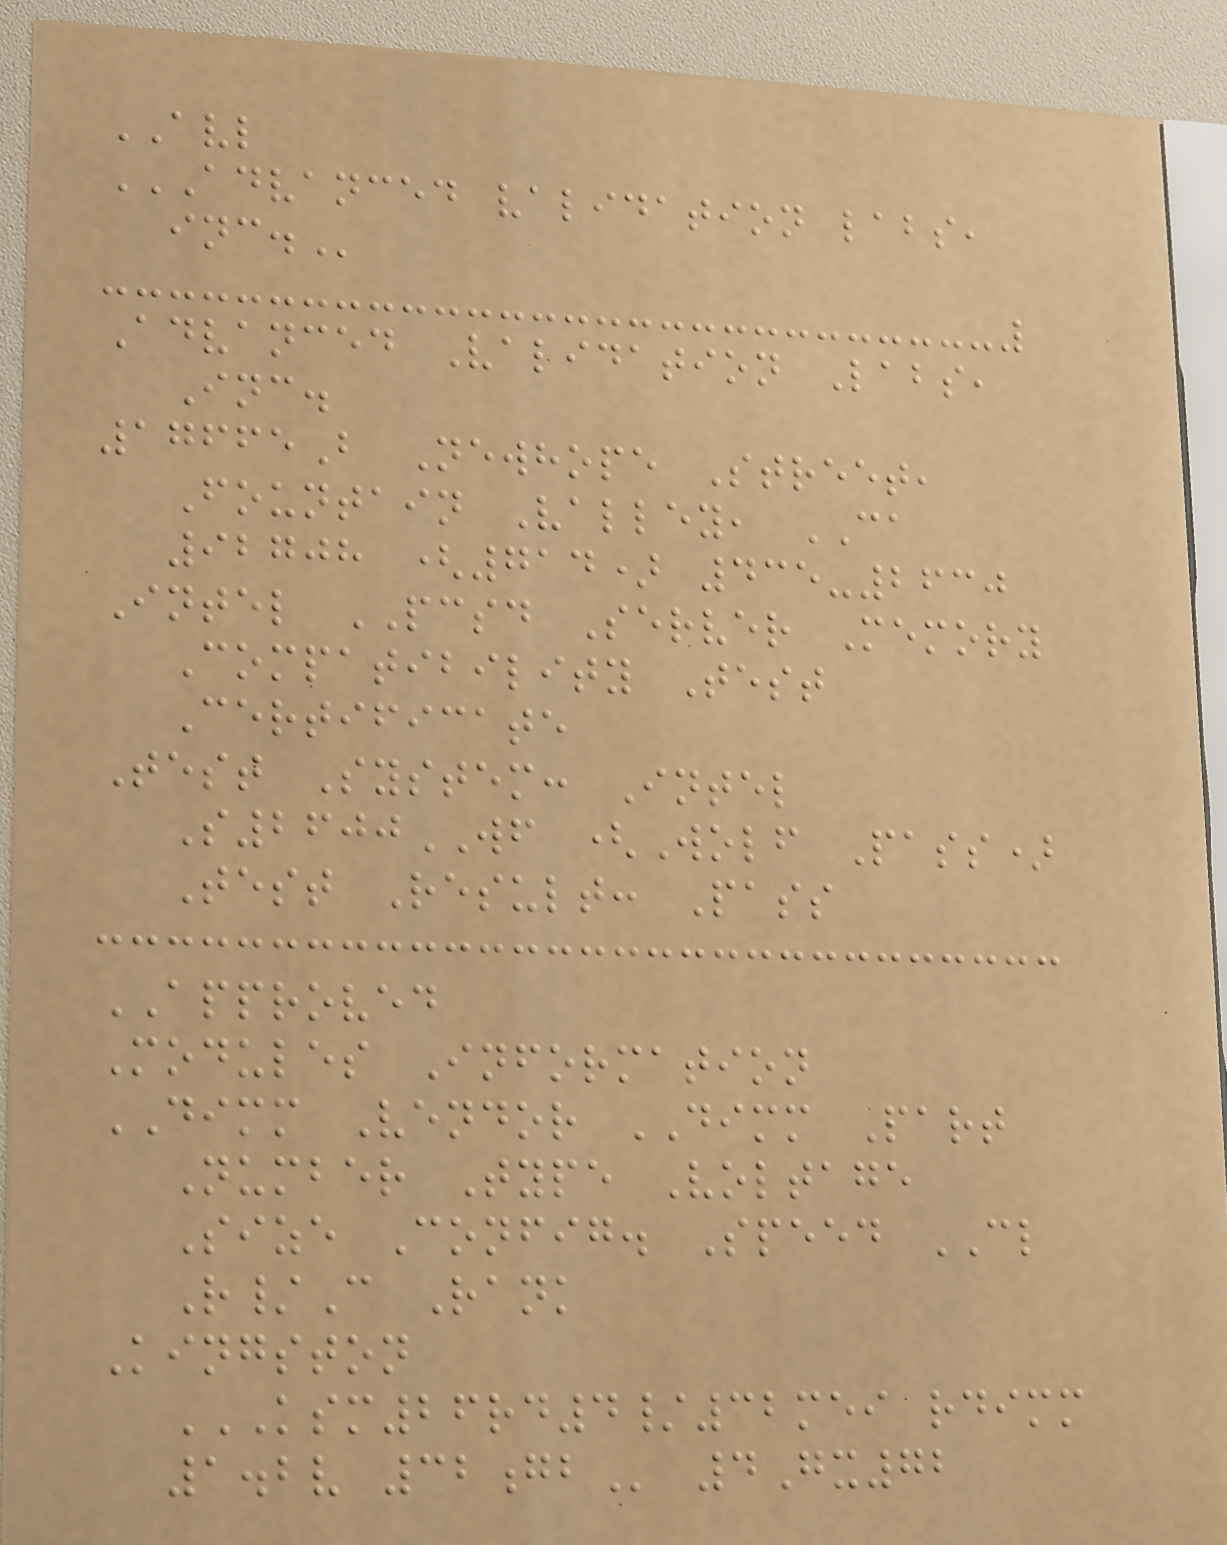AVL
ADVANCED VALIDATION LABS,
INC.
Advanced Validation Labs,
Inc.
17665B Newhope Street,
Fountain Valley, CA
92708 (714) 435-2630
Intel PCSD Server Memory
Compatibility Test
Certificate
Test System: Intel
S2600WF (Wolf Pass)
Test Result: Pass
APPROVED
Modules Information
DIMM Vendor DIMM Part
Number Type Voltage
Size Config. Speed CL
R/C Rank
Kingston
KSM26RD4/32MEI RDIMM
1.2V 32GB 4Gx72
